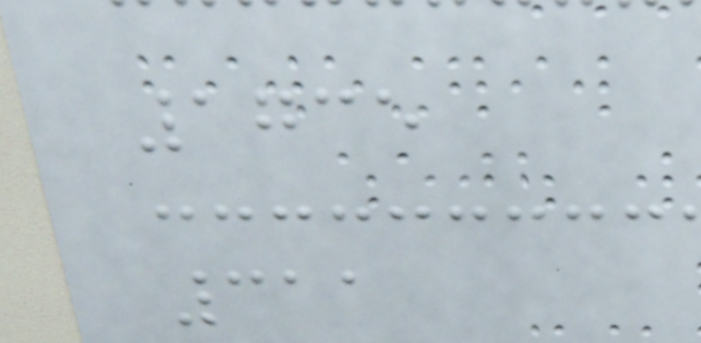1735
311
